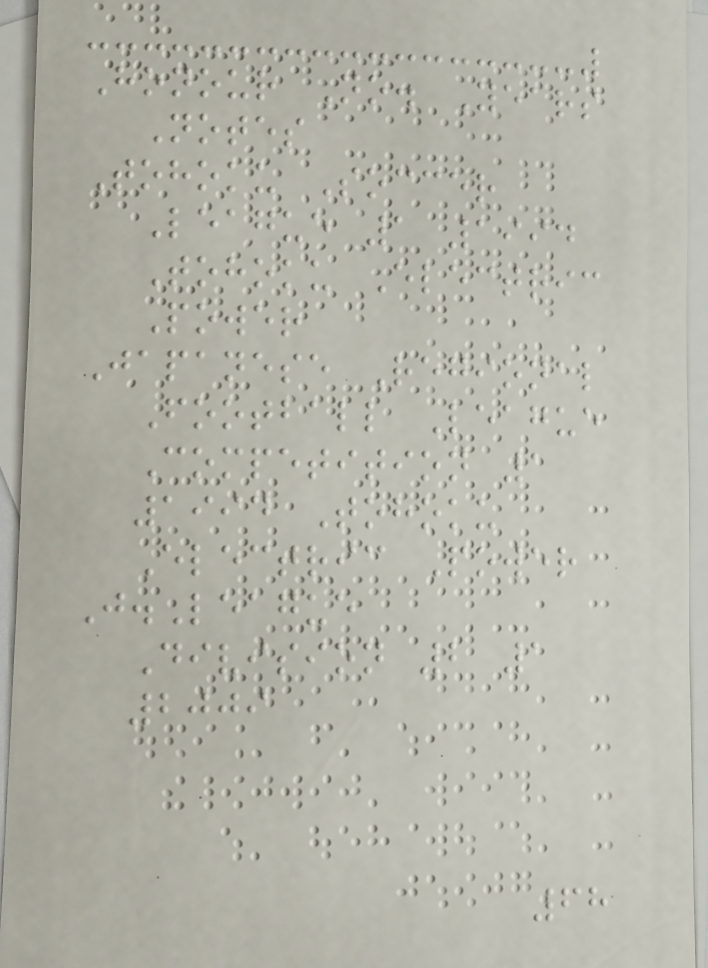Honour No. Years
Notes
Tohoku Soccer
League 1 1994
Tohoku Electric
Power
Japanese Regional
Football League
Competition 1
1994 Tohoku
Electric Power
J.League
Division 2 1
2009
68
